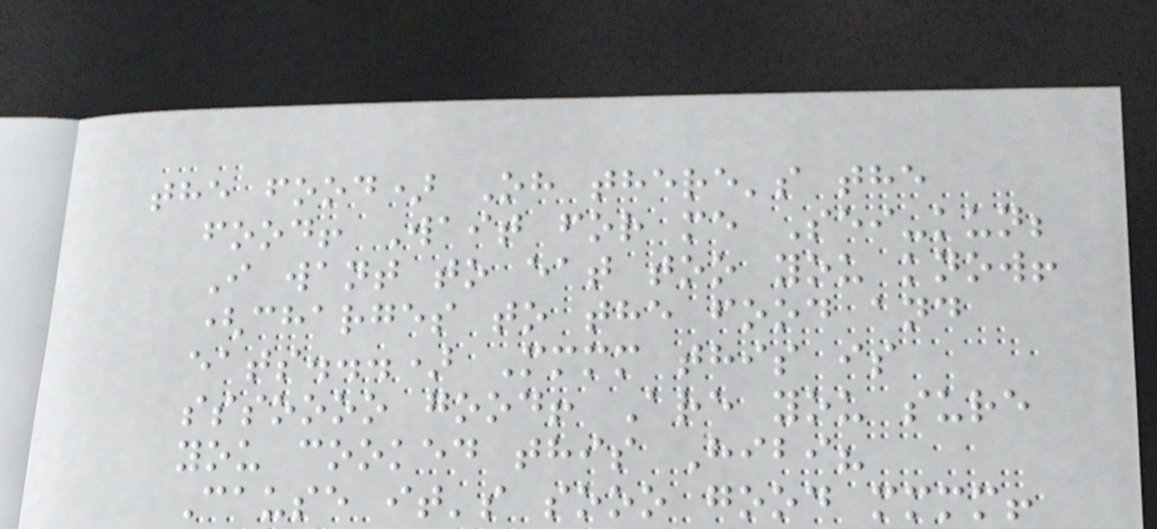the food) Oh there's the
food! Wait for me Sei-kun;
I want to eat too you know!
(charges to the food and
eats...) Mmmm this is
sssoooo good! Are you sure
you cooked this Hibi?
Cause it's sooo good mmmm!
